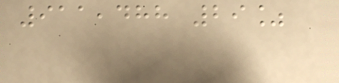911,488 29%
